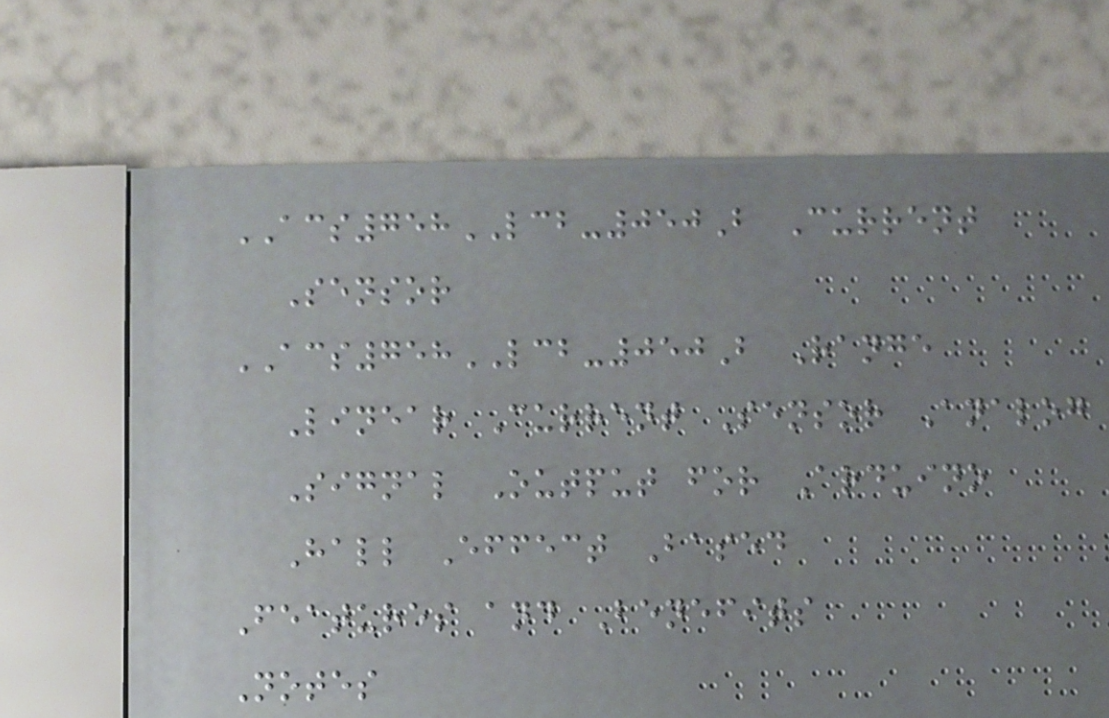ACS758LCB-050B Current
Sensor
ACS758LCB-050B Range
Linear Current Sensor Analog
Signal Output for Arduino
Hall Effect Based
Features and Benefits
Notes
